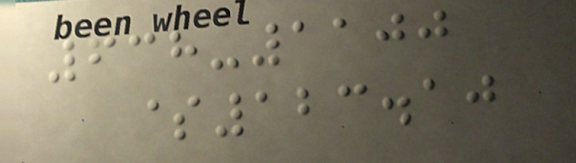638-1100
$123.10
